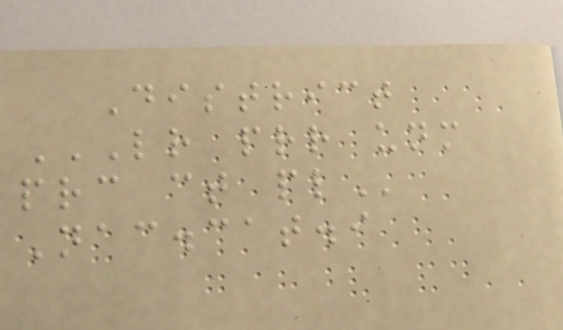District
LR PRR UNM
PRC CT PL
Nac.cat.i
